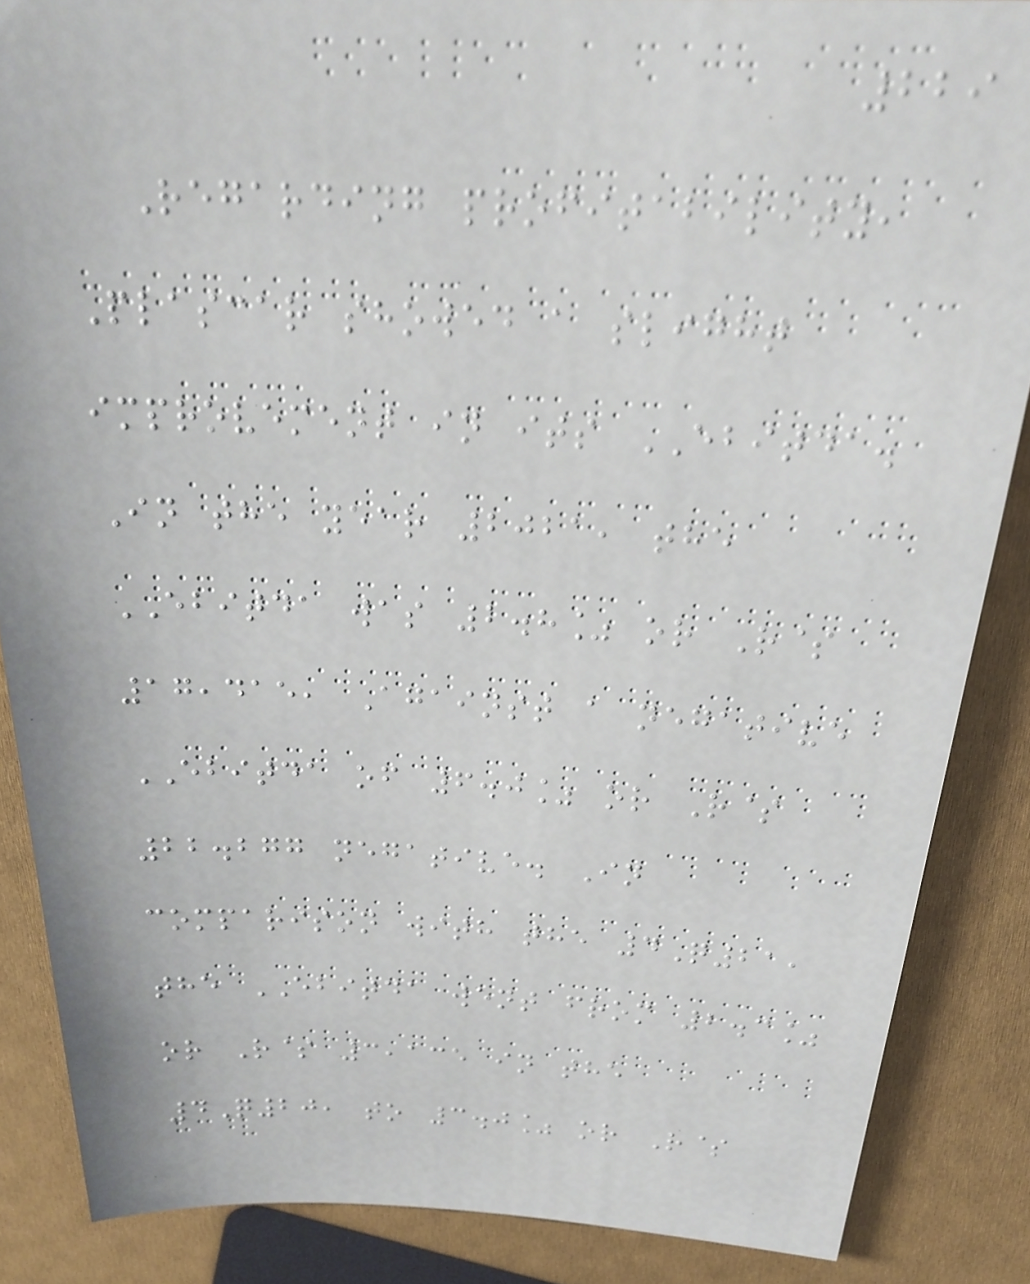229
Regarding profitability,
Plascar showed a slight
improvement in its EBITDA.
In the year 2021, the
EBITDA was 2.8% or R$
17,415, Against a negative
EBITDA of 6.0% or R$
22.277 negative. In
comparison with the 4Q21,
the EBITDA went from 2.3%
or R$ 3,135 in the
4Q20, to 3.0% or R$
